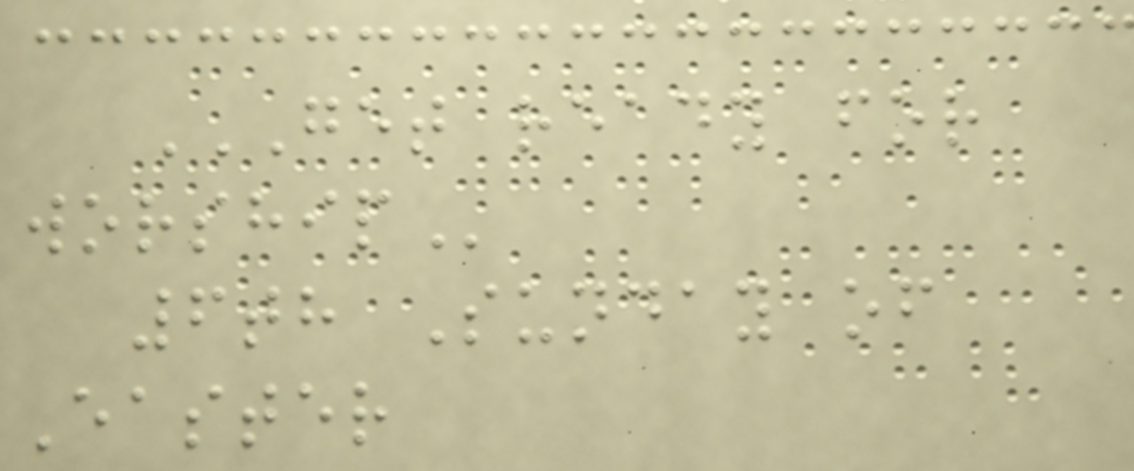GET READY FOR
WORSHIP
6th Sunday of
Easter
